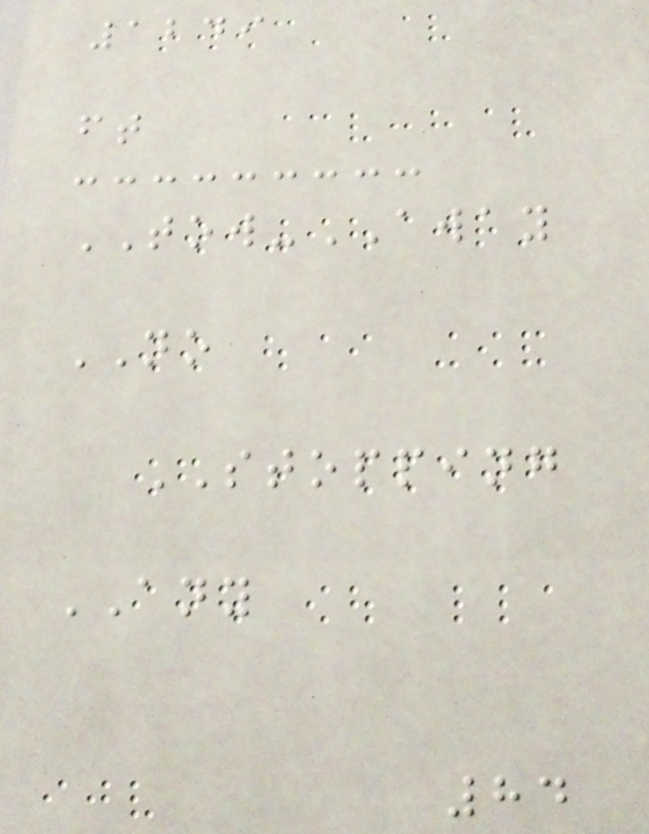1249
ft
TOW-AWAY
NO
STOPPING
ANY
84
